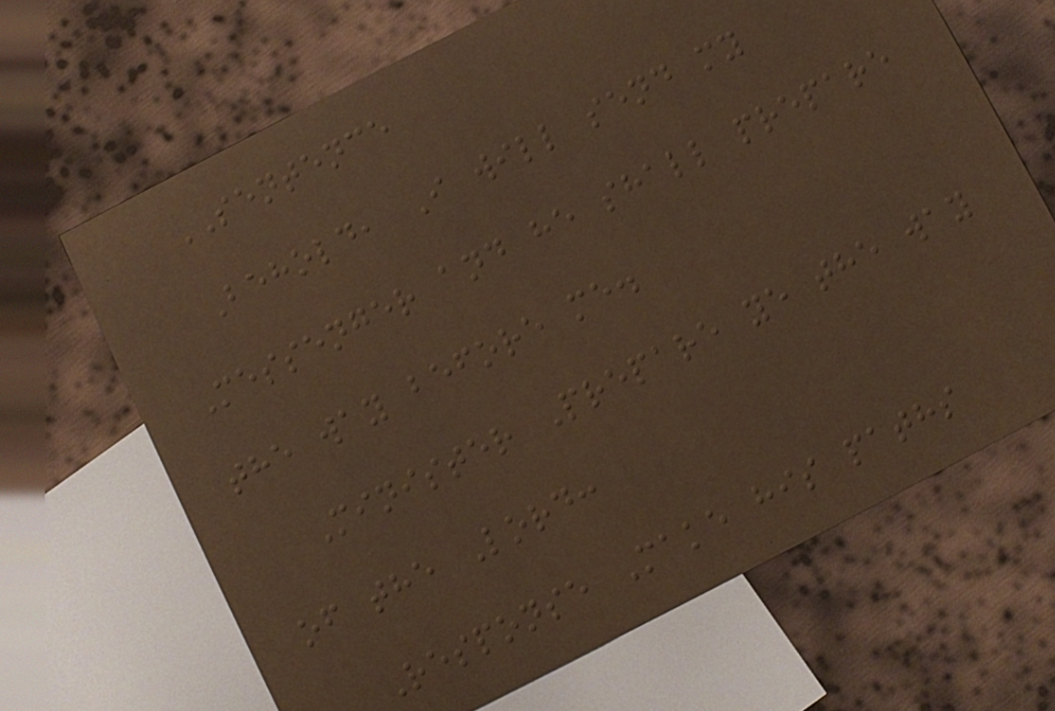SENTENCE
Behold, I will send my
Messenger and he shall prepare
the way before me.
Minister Prepare ye the way
of the Lord:
Response Make his paths
